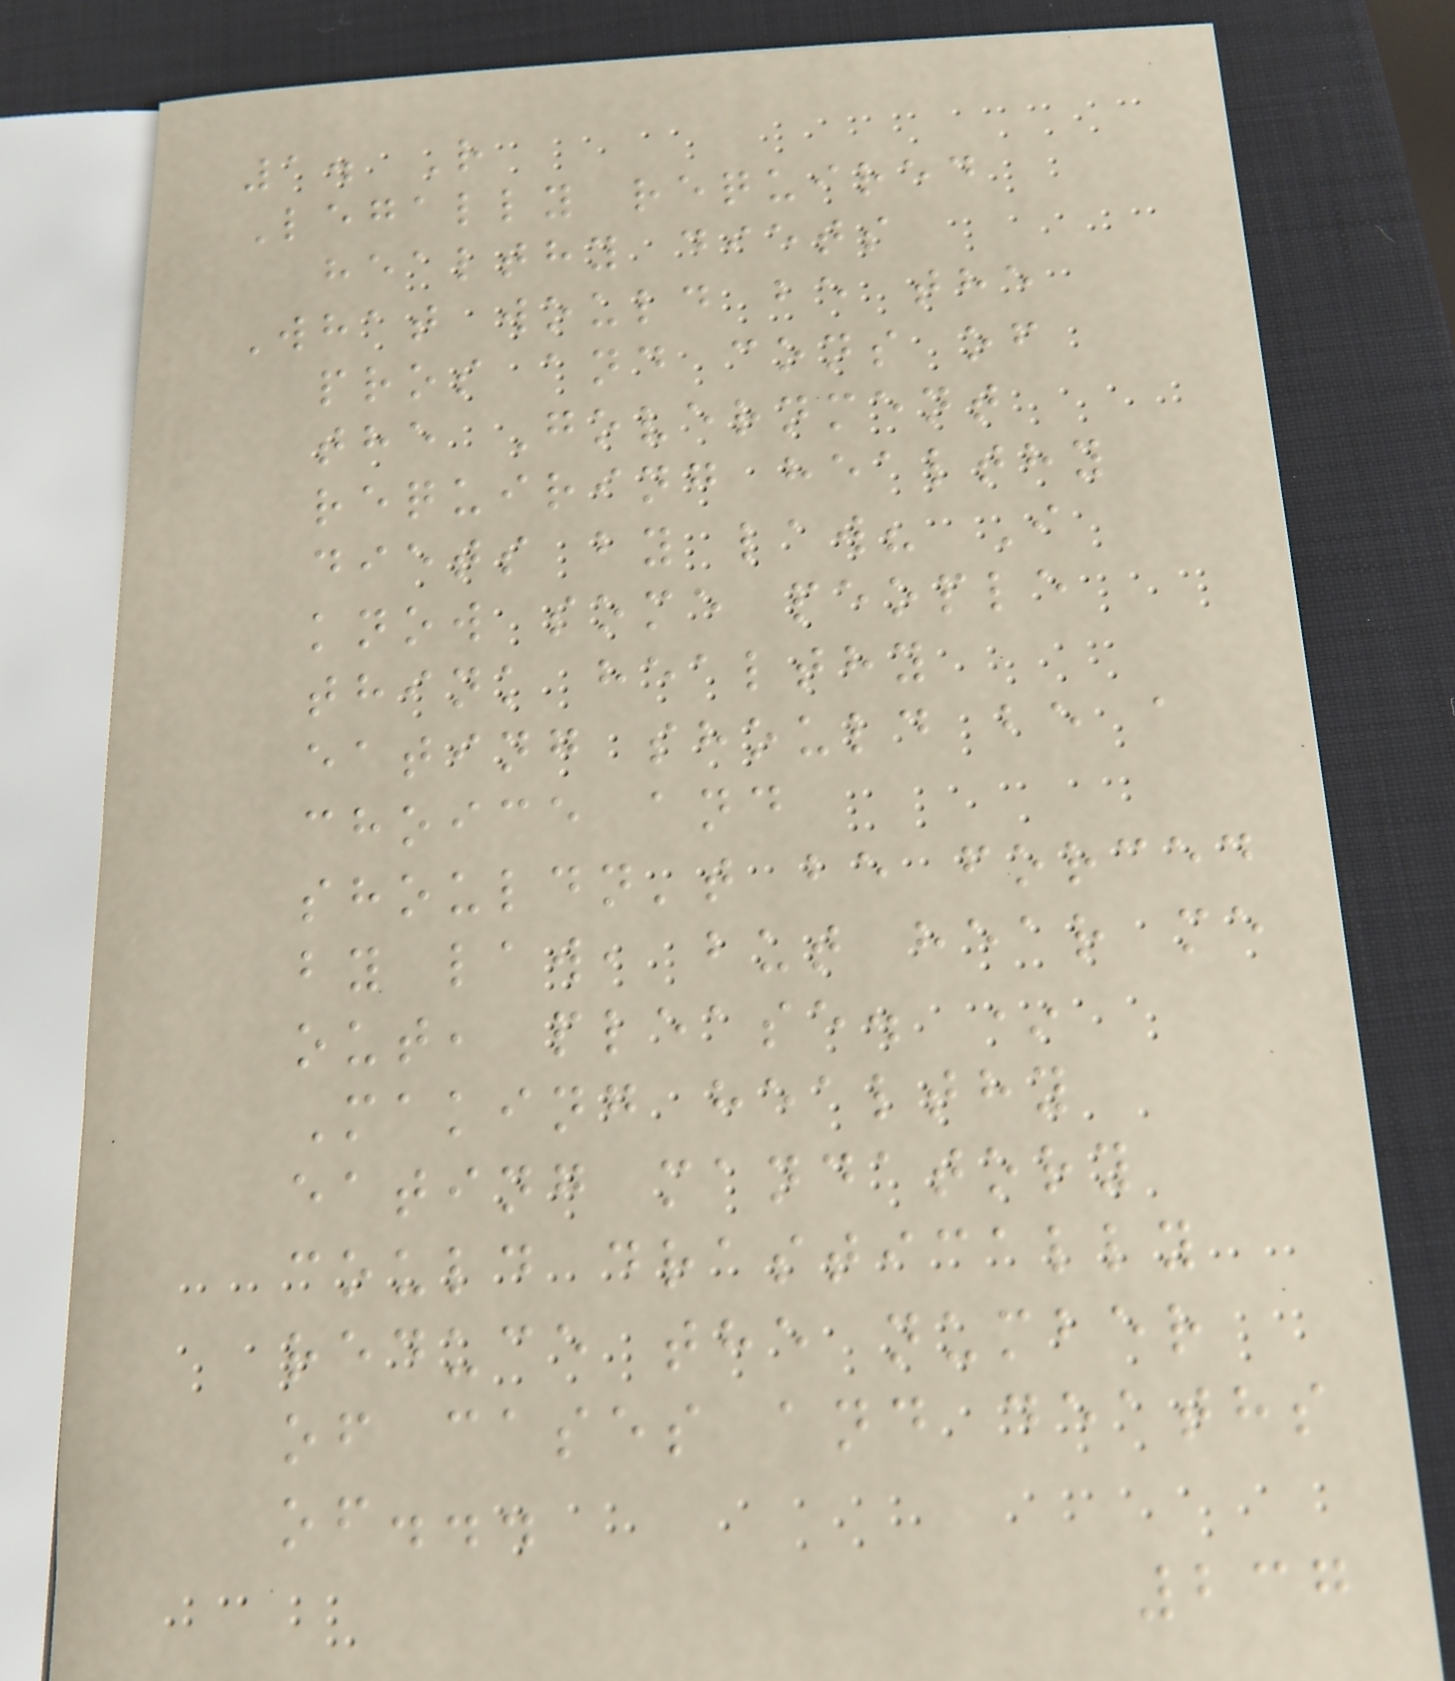1. R
Legally required
healthy diets
What would be the
pros and cons of
the Government
requiring healthy
diets by law? I
know some people
think healthy
eating should be a
choice and
shouldn't be forced
by law, but hear me
out, please. *
Making healthy
eating mandatory
could drastically
reduce the number
of cases and deaths
of...
237
